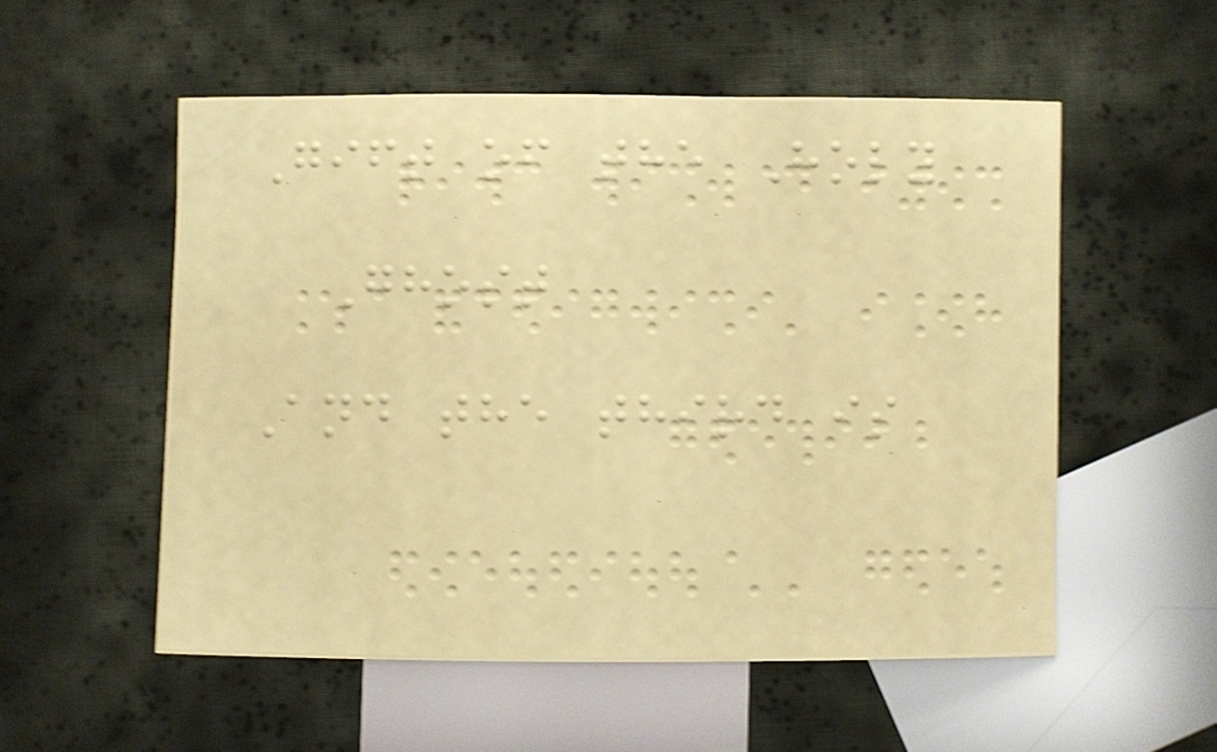Gift of the Holy
Ghost
And the third is
